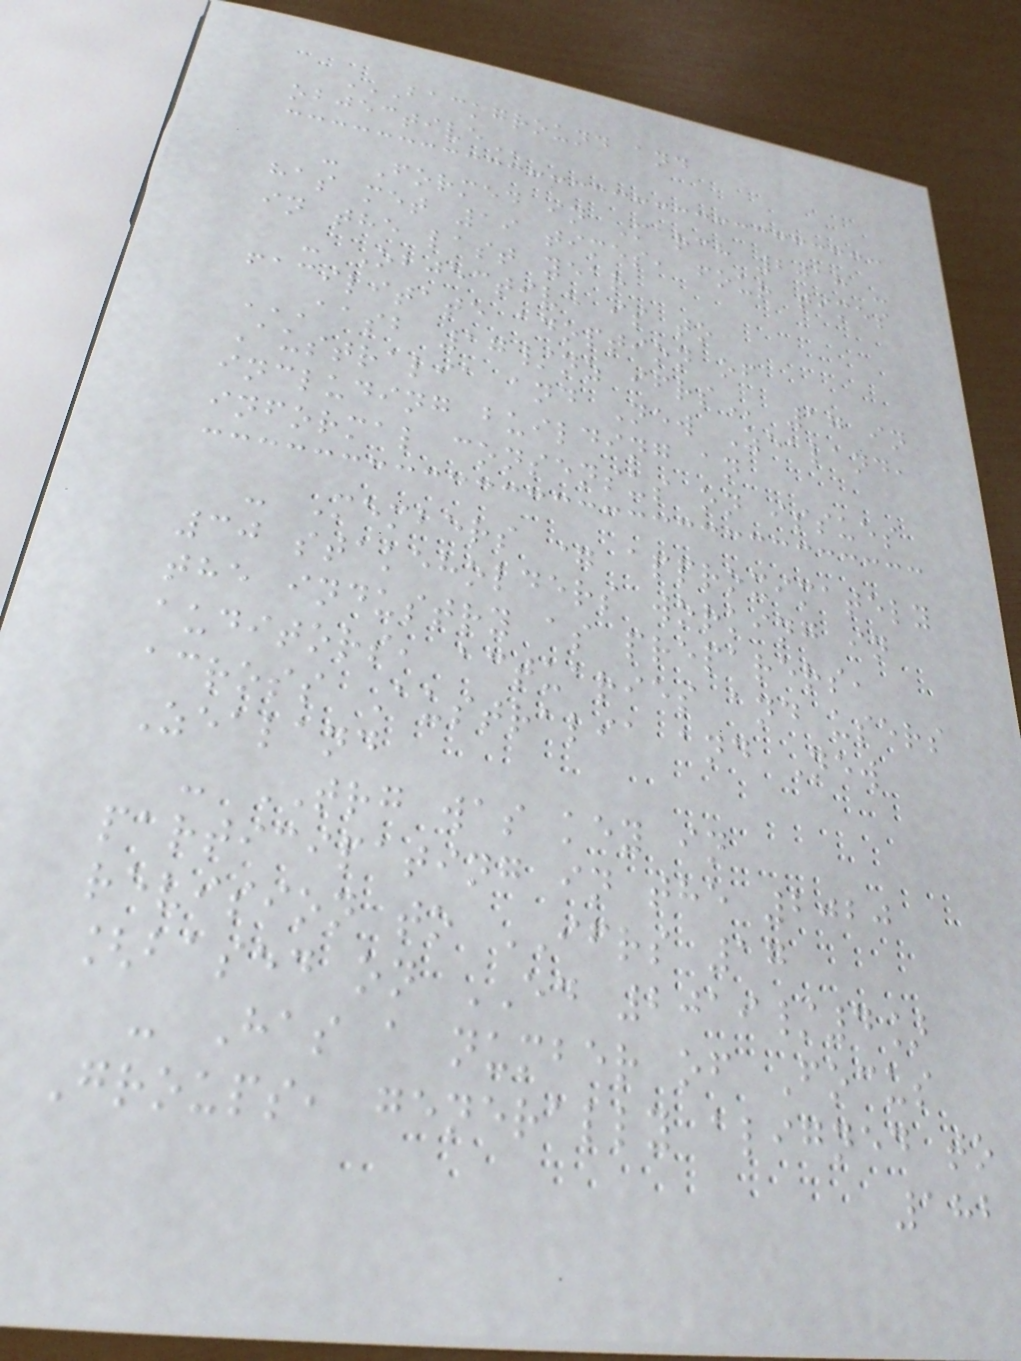BACKGROUND AND
OBJECTIVE
- Formed in March 2018 -
has met 19 times, four times
in the last year
- Objective is to
facilitate adoption of
AASB 17/NZ IFRS 17 in
Australia and New Zealand,
including building an
informal consensus on issues
- Members = approximately
30 stakeholders working in
the industry as preparers,
auditors, actuaries and users
across Australia and New
Zealand
- TRG was key in
participating in the 2020
revision to IFRS 17
[based on ED 2019/4]
- Has a number of Focus
Groups, generally aligned to
182
